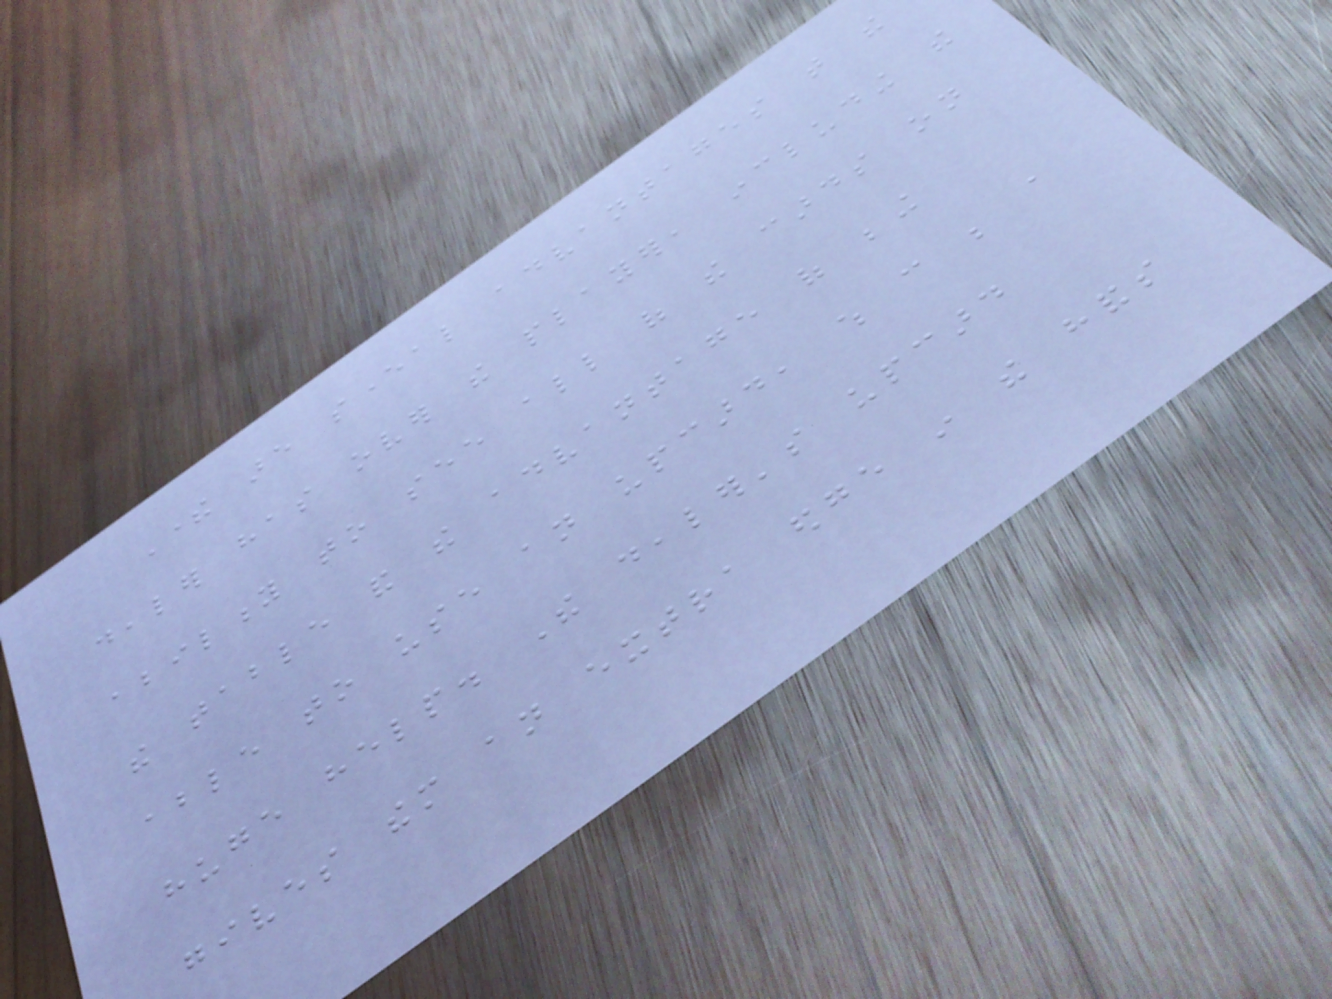There are several advantages that the
dealer has over the player, including the
ability to see all of the cards on
the table and the advantage of being
able to use an upcard, which can be a
huge help. The dealer's upcard
gives them an extra edge in the hands
